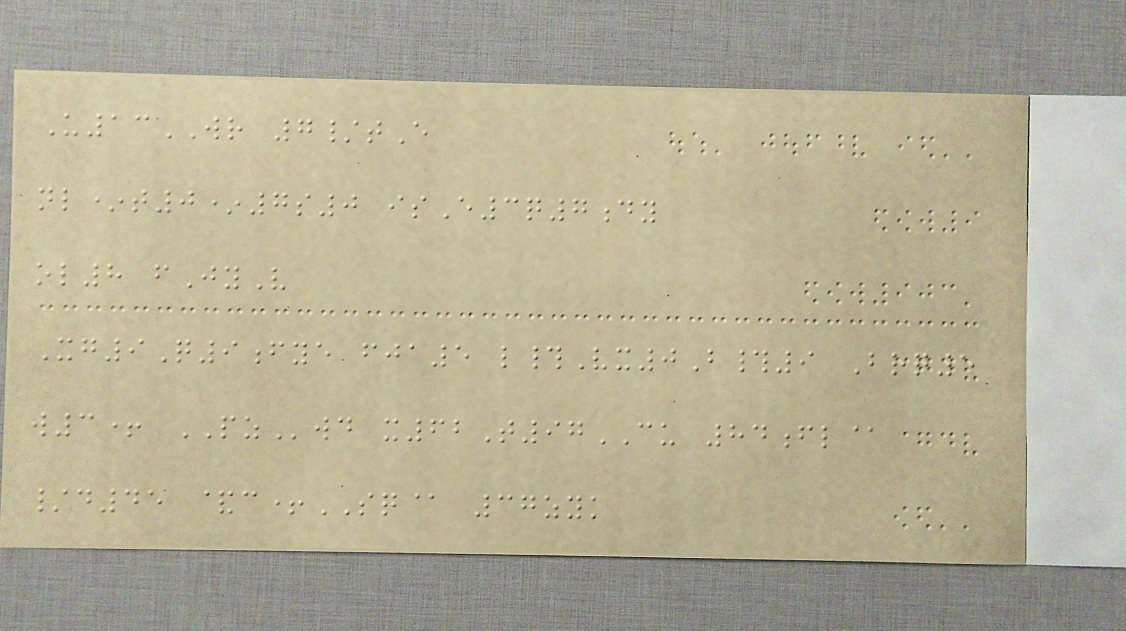U13WR 7/tE
nl*t0*7s0 isE3q7dy
ol8 fJyV
Xg9Q9fye fja5 l#Vx0B#9 Brq5
w3+ PZwd x62T97CU 84fl@
/d45 &c+SQ@ 37zyk
